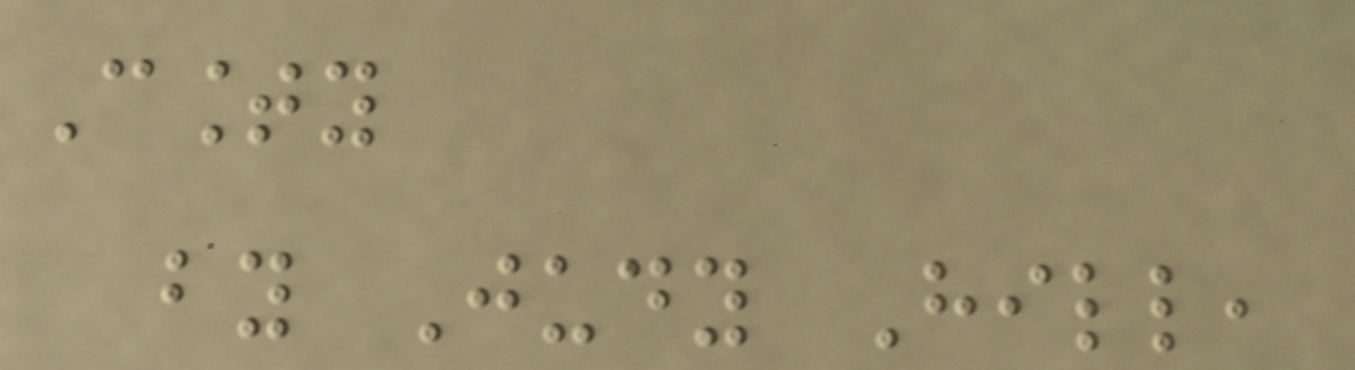County
by Judy Hill,
